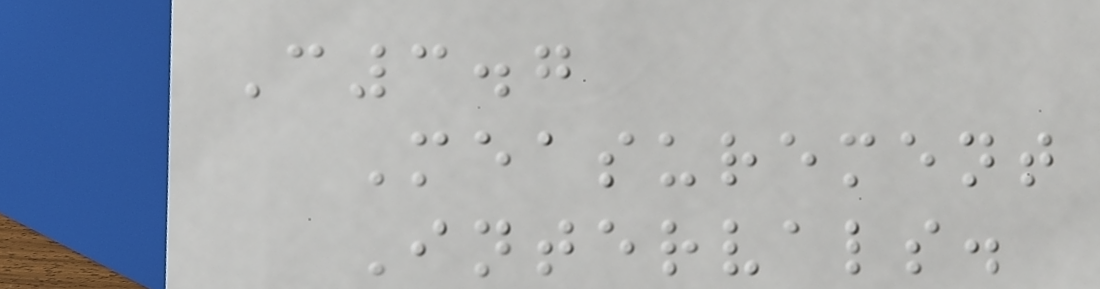C3.7
Measurement
Intervals.
